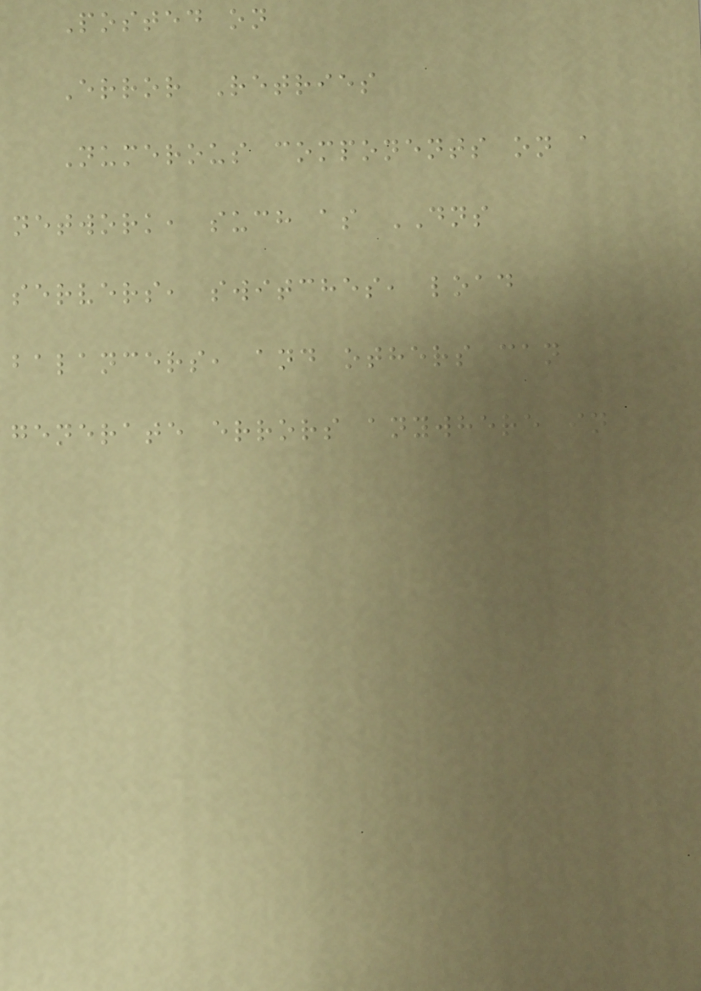Posted on
Error Retries
Numerous components on a
network, such as DNS
servers, switches, load
balancers, and others can
generate errors anywhere in
